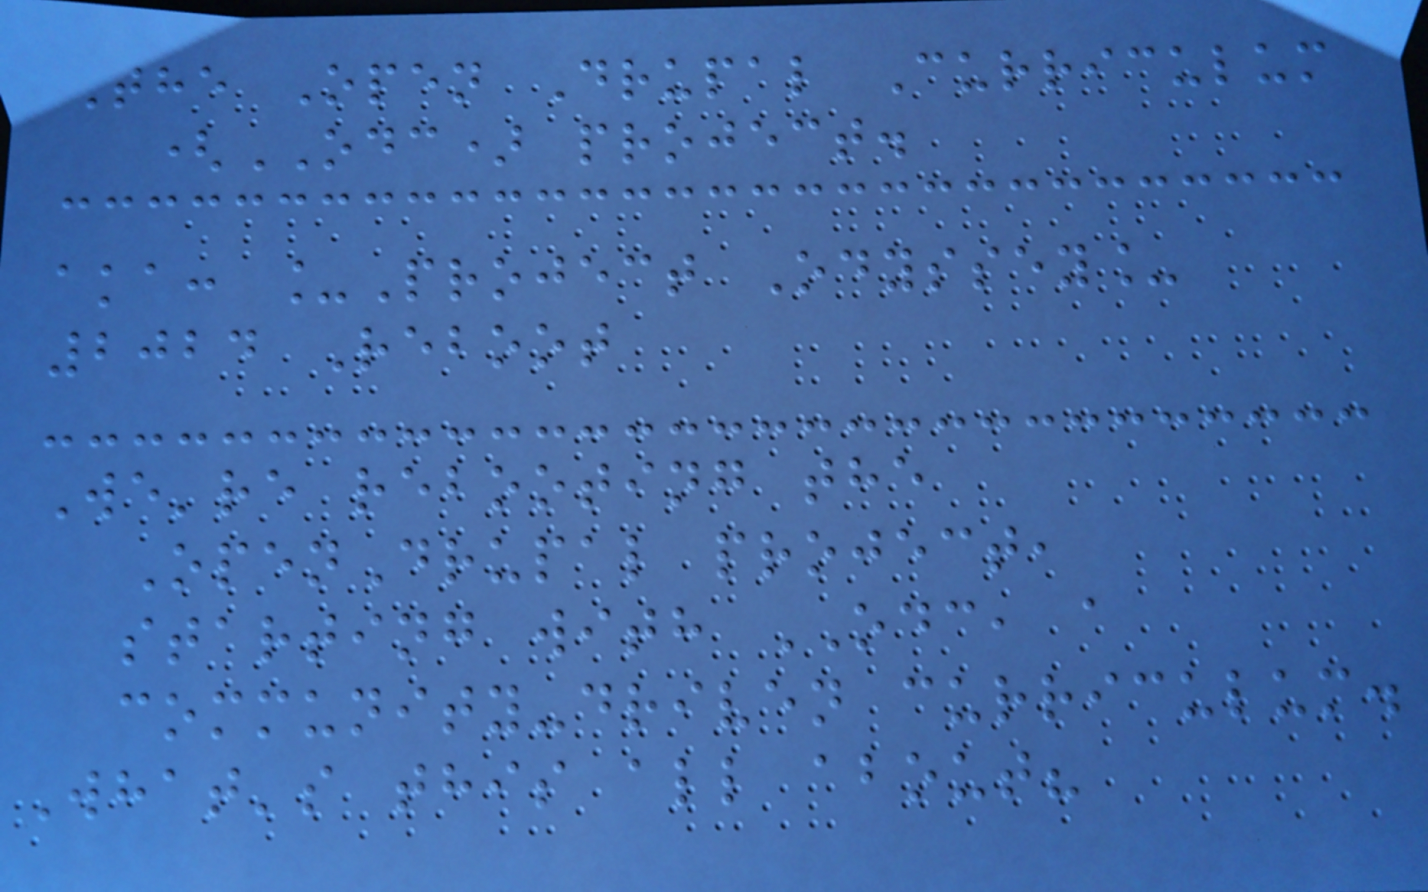The Open Drupal Curriculum
(ODC) project.
aka: _Project Odyssey_
2024 Reboot
We're rebooting the
OpenDrupal project,
starting with ODC, a
community-driven curriculum.
What's this all about?
